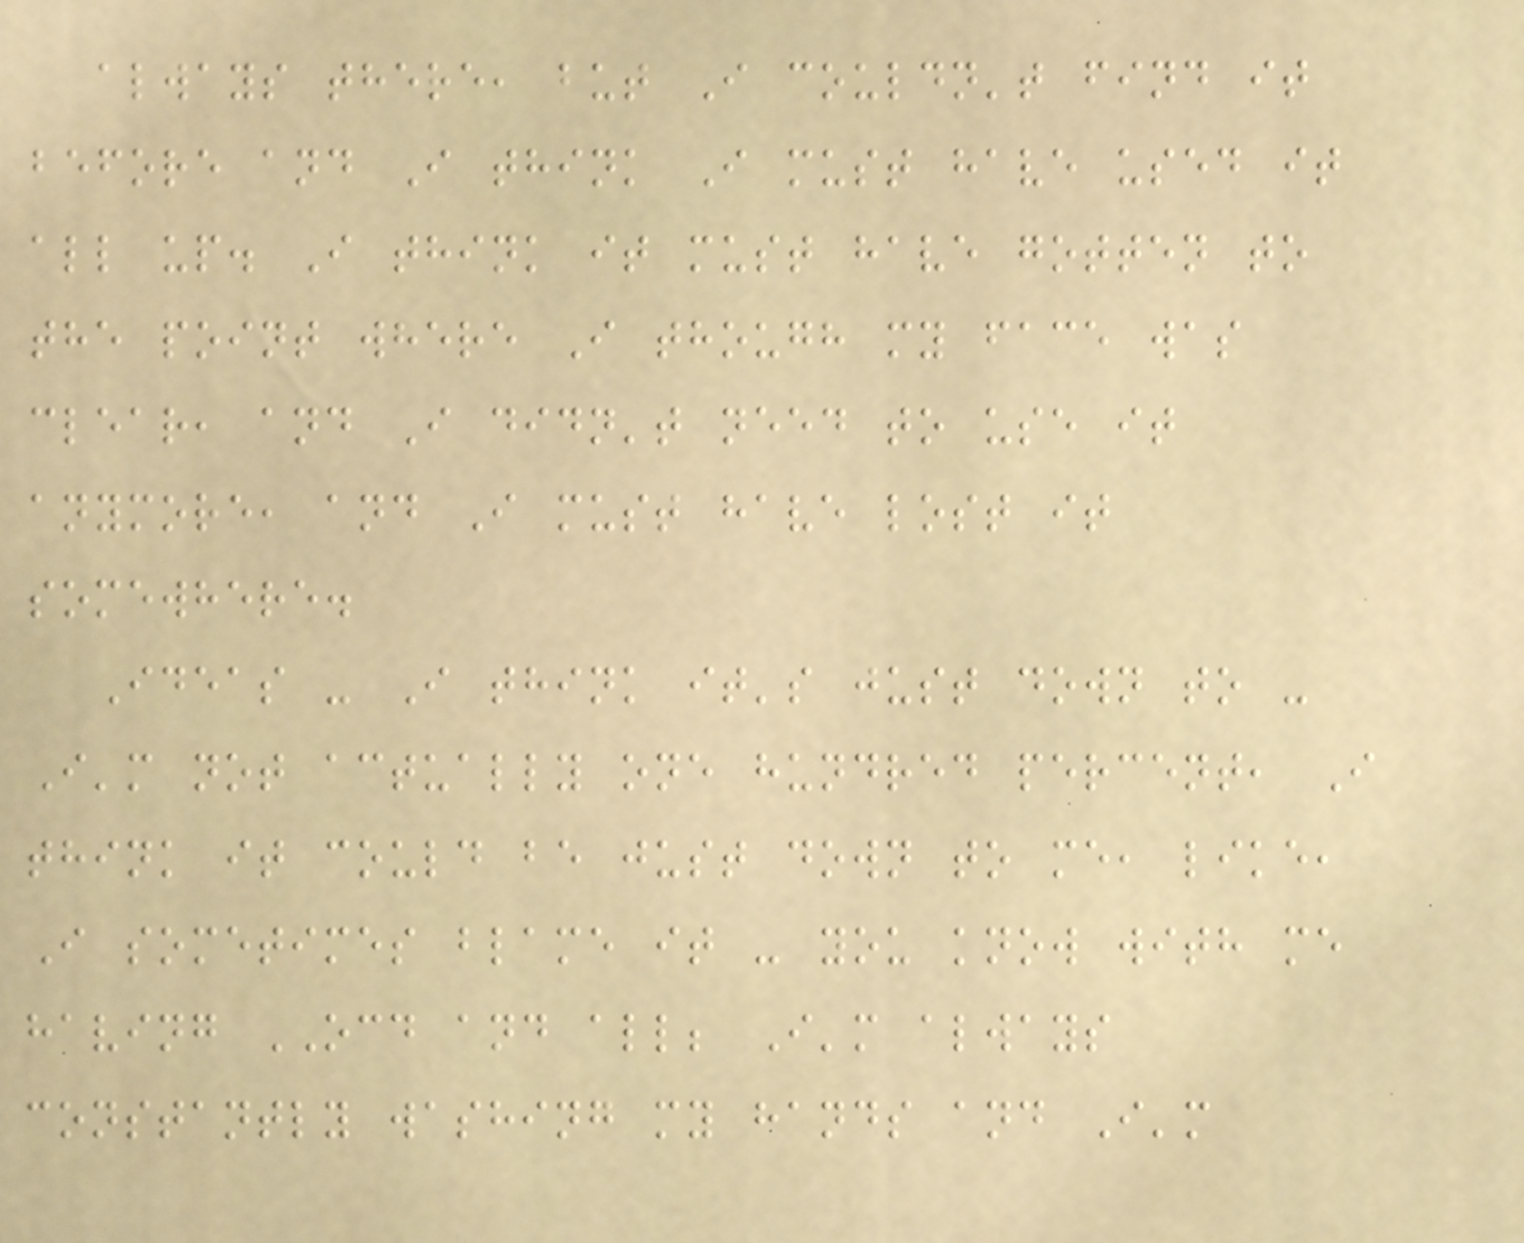always there, but I couldn't find it
before and I think I must have used it
all up. I think it must have gotten to
the point where I though my face was
clear, and I didn't need to use it
anymore, and I must have lost it
somewhere.
Ideas - I think it's just down to -
I'm not actually one hundred percent, I
think it could be just down to me, like,
I sometimes blame it - you know with me
having OCD and all; I'm always
constantly washing my hands and I'm
